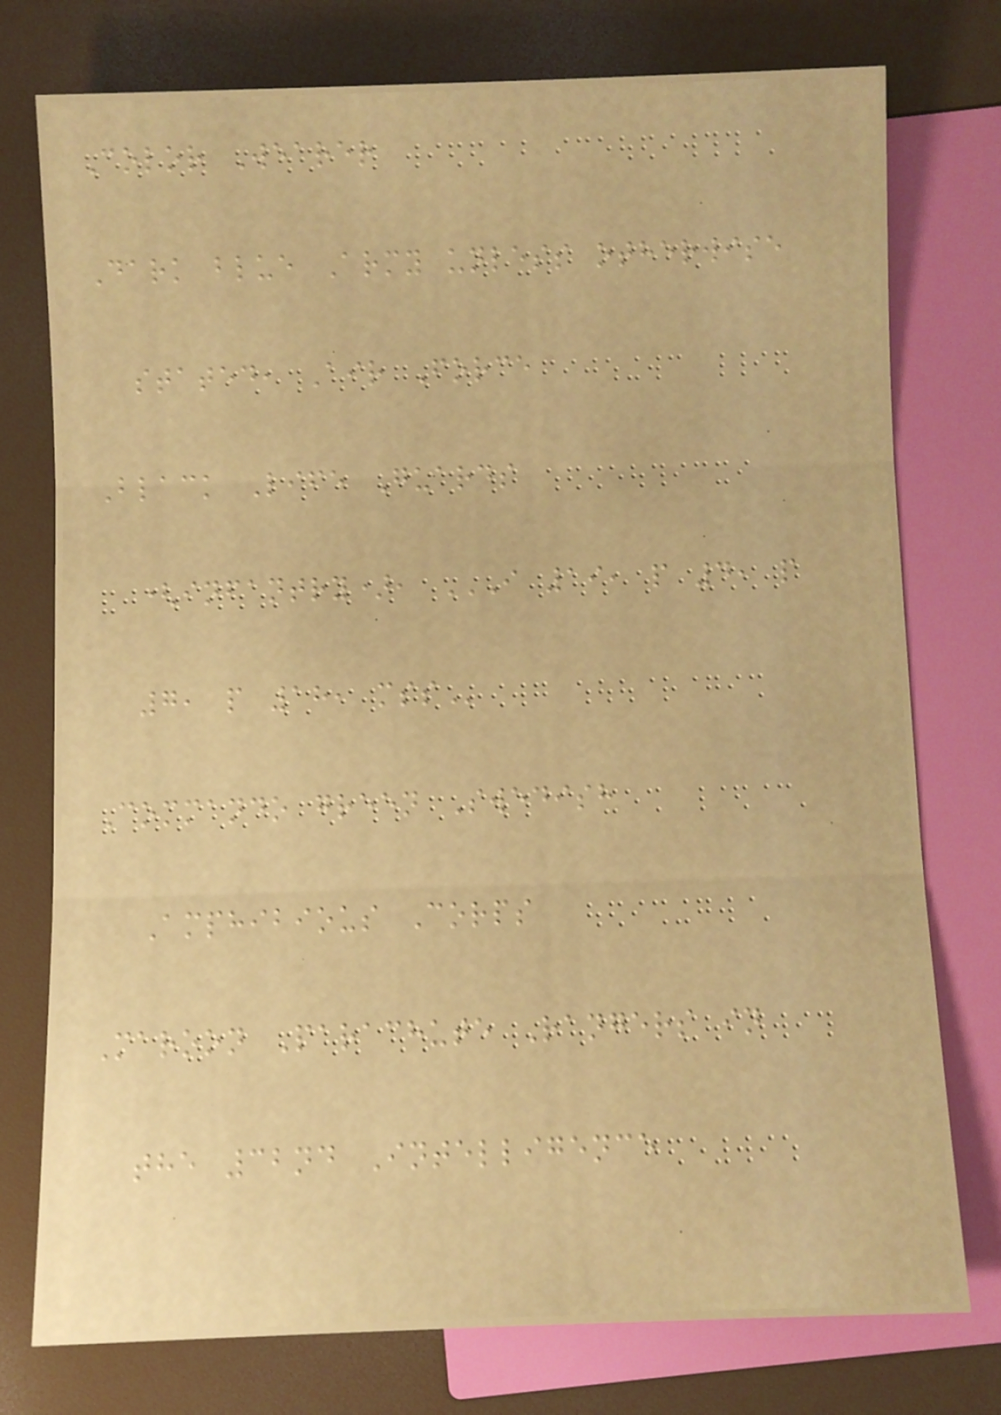Color Wearer
Dark blue Army unless otherwise
stated, Air Force
Black Life Guards
(infantry), I 19, P 4, P
7, P 18, MSS
Commando green Swedish
Amphibious Corps
Maroon Parachute Rangers in
the 32nd Intelligence
